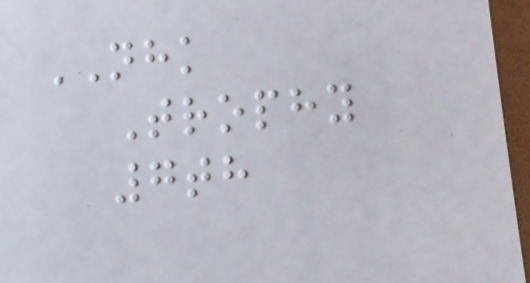NHK
Trophy
7th
